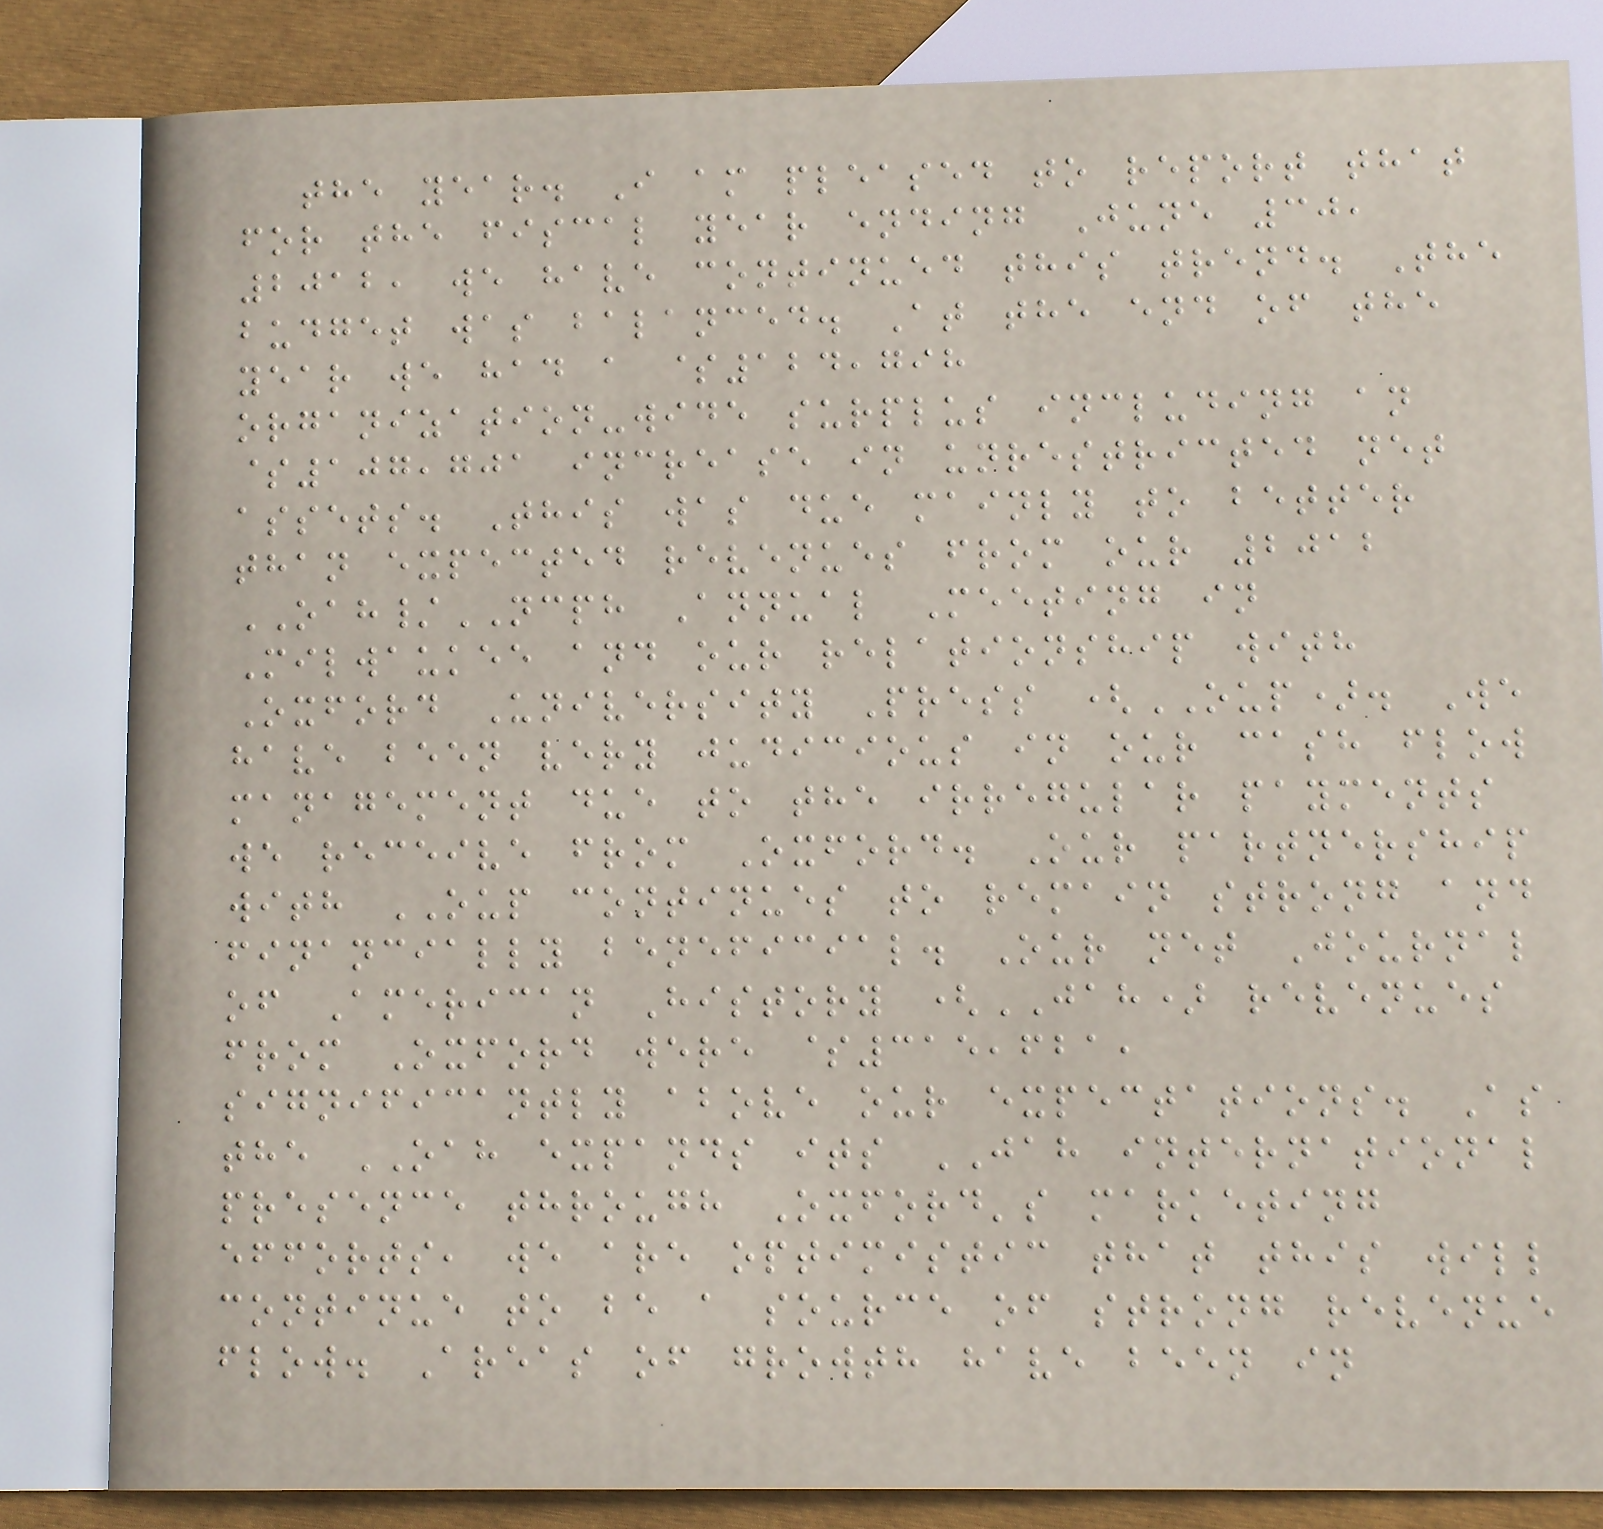the year. I am pleased to report that
for the fiscal year ending June 30,
2012, we have continued this trend. The
budget was balanced. At the end of the
year we had a $124,798
organization-wide surplus including an
$107,701 increase in unrestricted net
assets. This was due mainly to better
than expected revenues from our 2012
OAH/NCPH Annual Meeting in
Milwaukee and our relationship with
Oxford University Press (OUP). We
have been very judicious in our cash flow
management due to the irregular payments
we receive from Oxford. Our partnership
with OUP continues to remain strong and
financially beneficial. Our net Journal
of American History (JAH) revenues
from Oxford were $315,621,
significantly above our expectations. As
the OAH expands its JAH international
presence through Oxford's marketing
efforts, we are optimistic that this will
continue to be a source of strong revenue
flow. Areas of growth have been in
